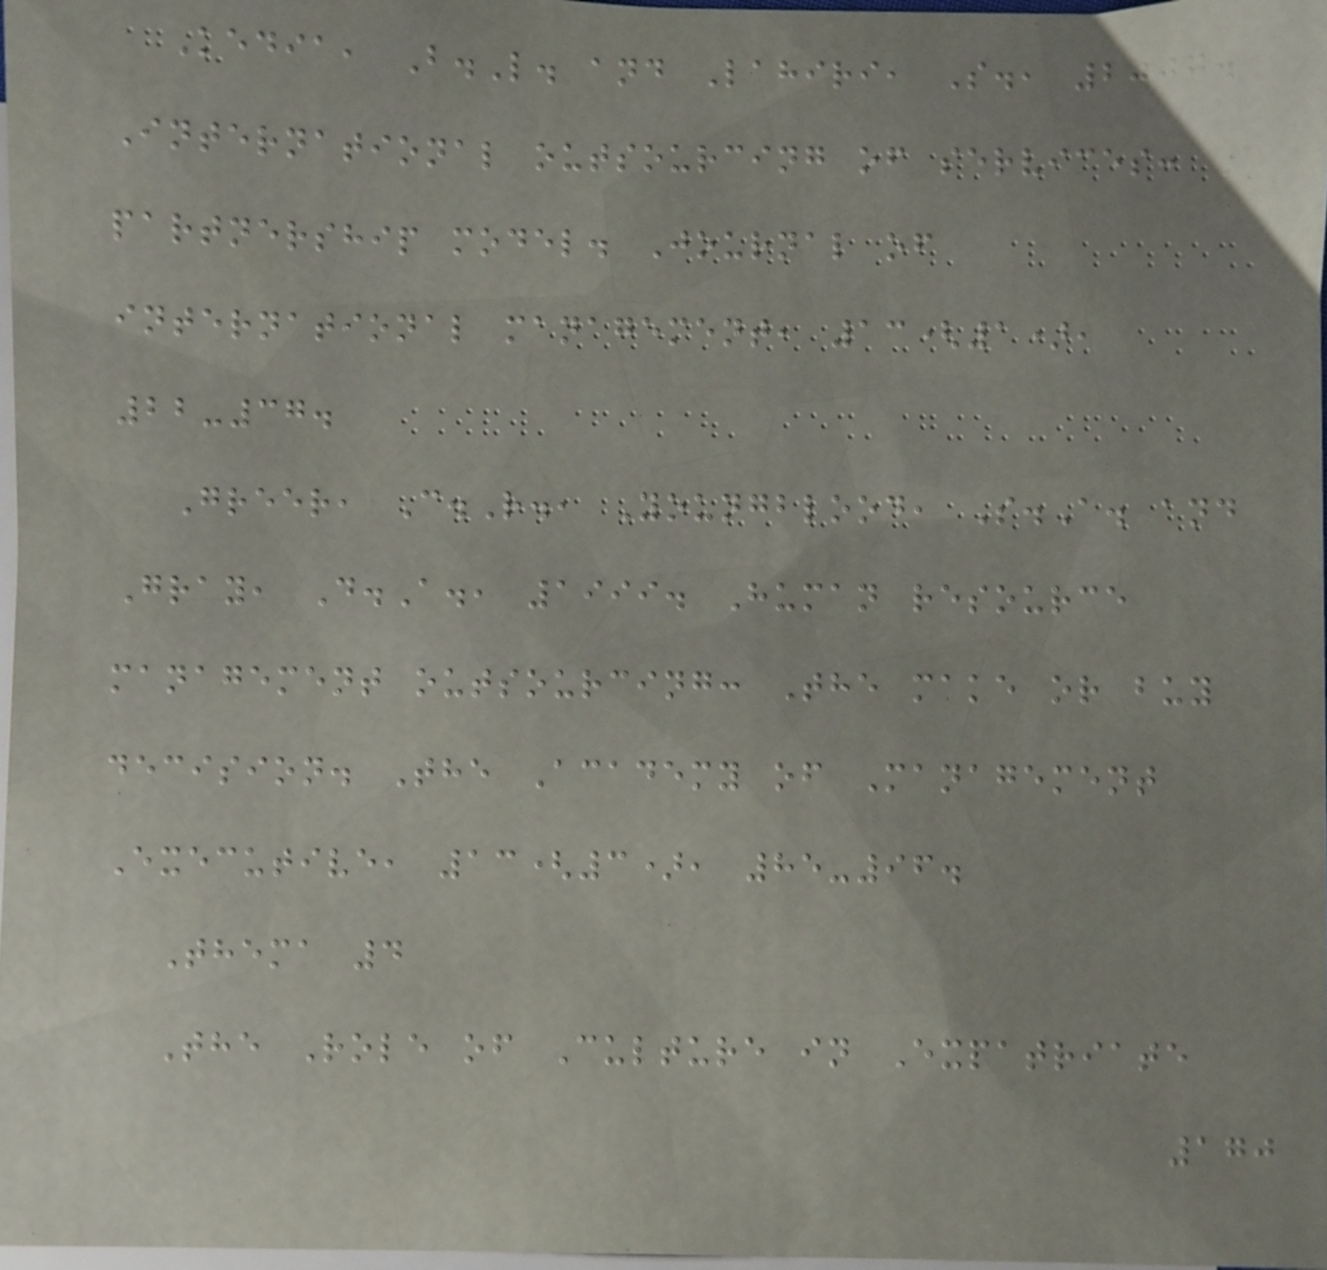Kedia, B.L. and Lahiri, S., 2007.
International outsourcing of services: A
partnership model. Journal of
international management, 13(1),
22-37.
Greer, C.R., Youngblood, S.A. and
Gray, D.A., 1999. Human resource
management outsourcing: The make or buy
decision. The Academy of Management
Executive, 13(3), 85-96.
Thema 4
The Role of Culture in Expatriate
170
